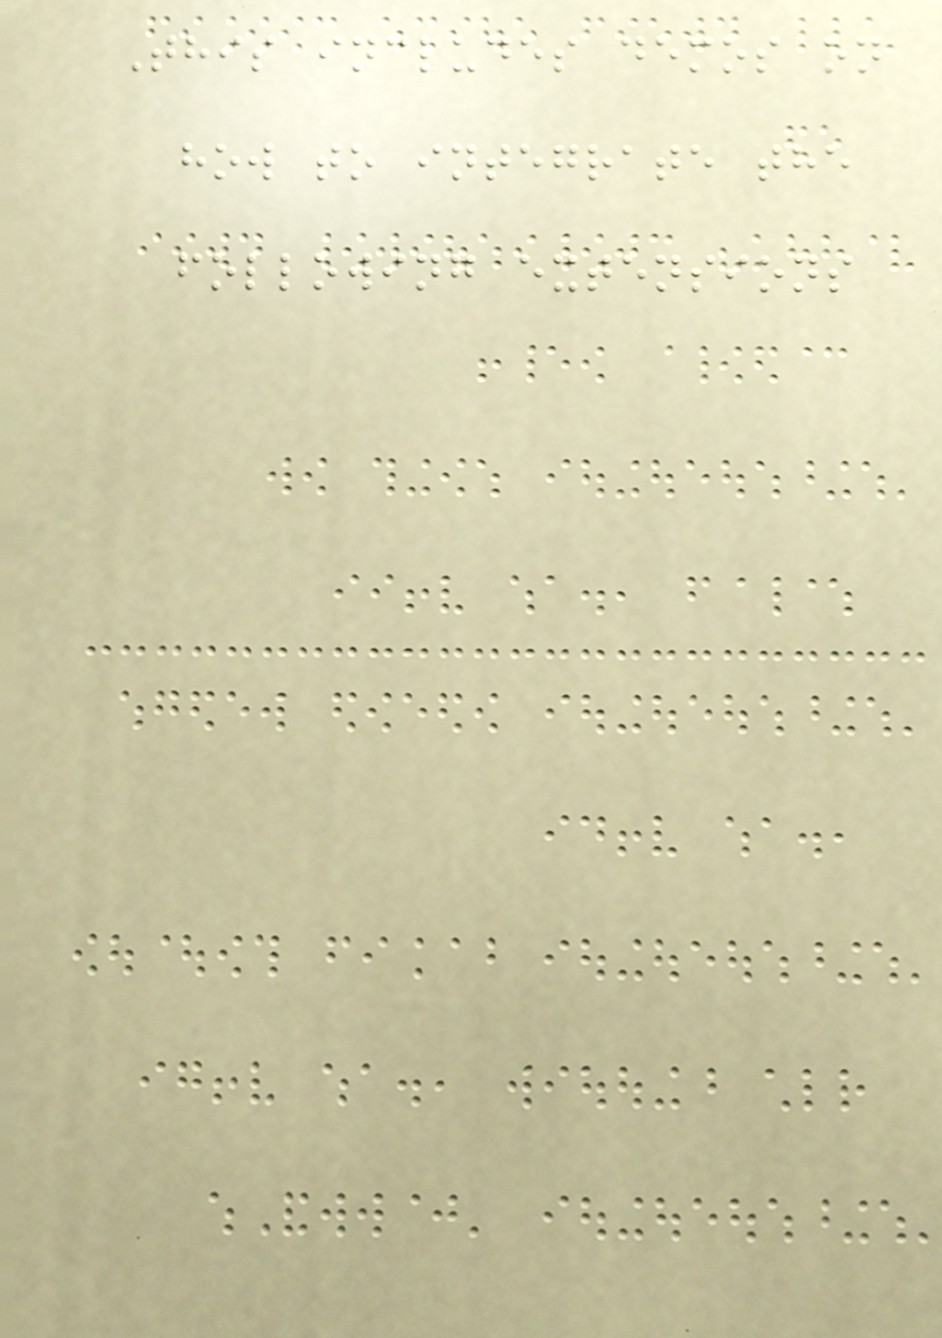This includes demos on
how to integrate the
following extensions
